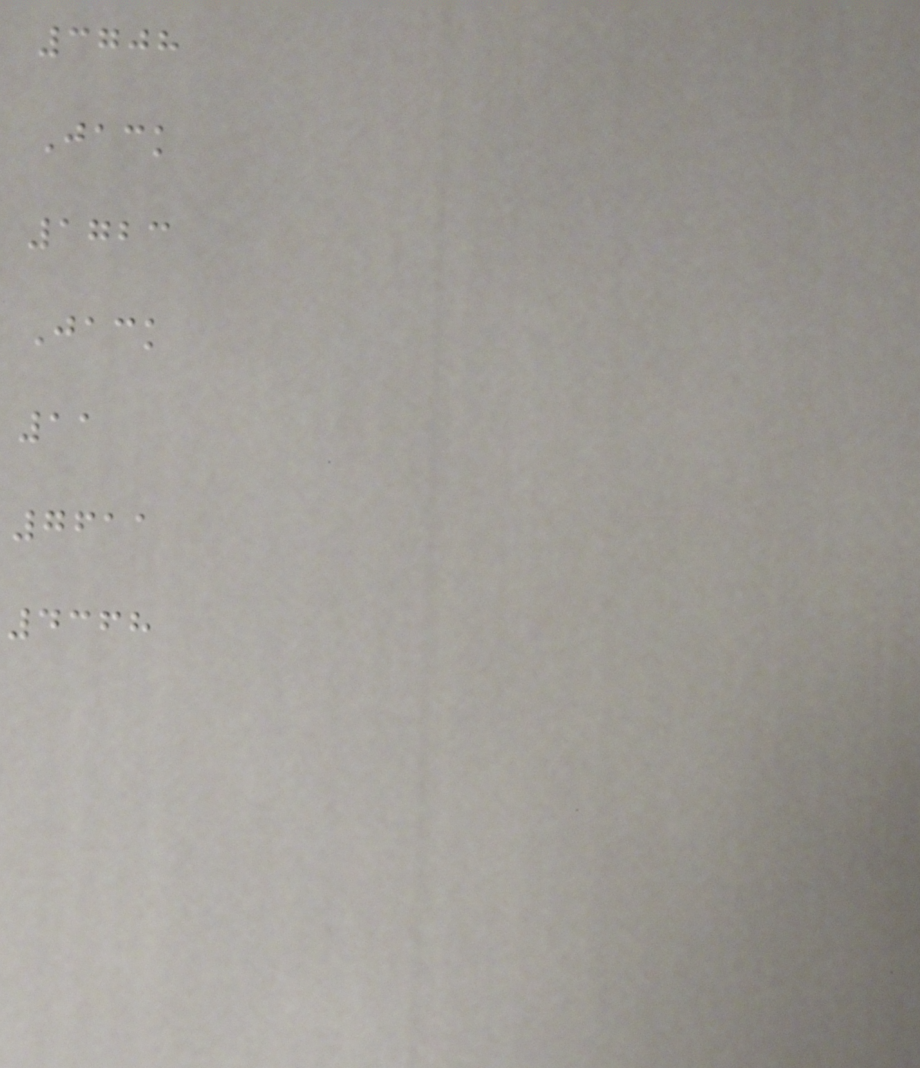3708
Jack
1723
Jack
11
7611
4368
